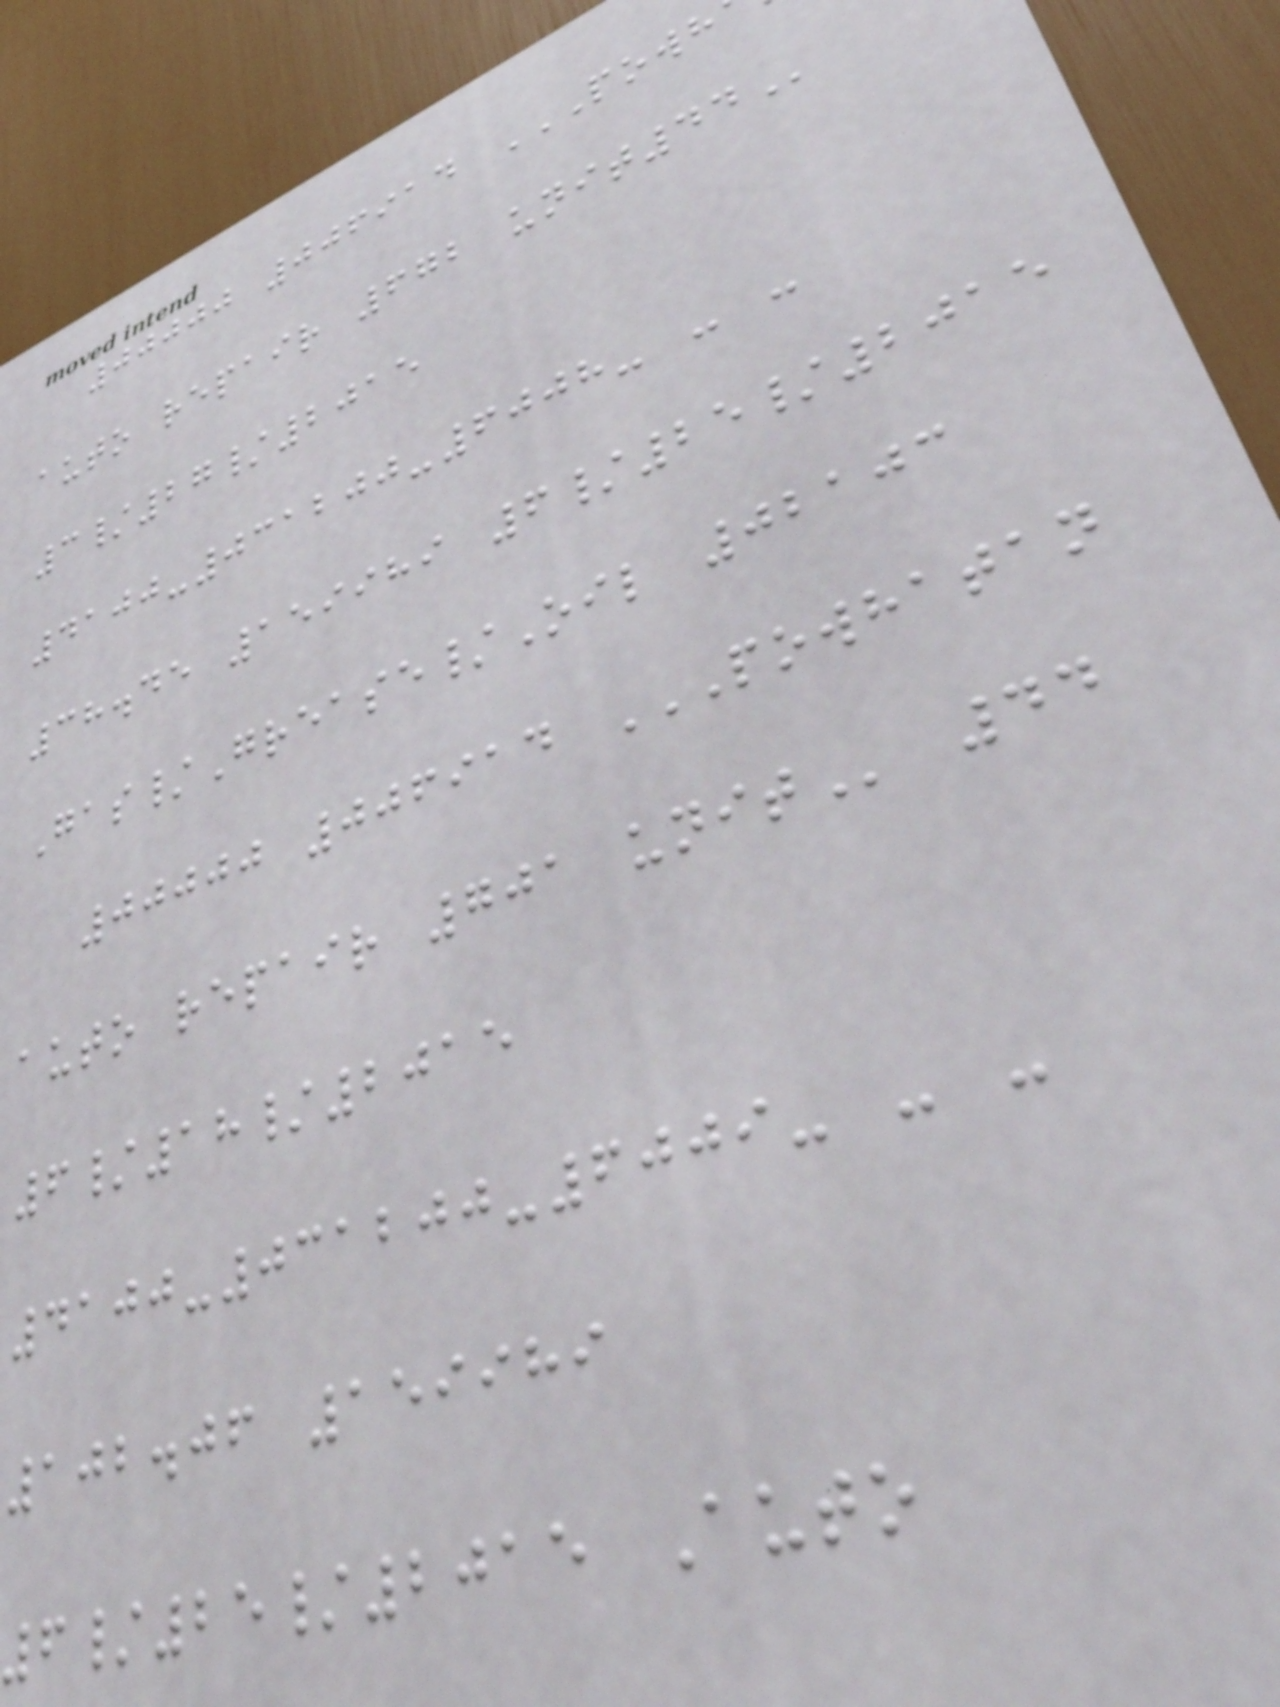00000 006914
auto repair 672
3/27/2015
4100-031200-6008- - -
38.45 159989 6/25/2015
Gas/Grease/Oil 02103
00000 006914 POWHATAN
auto repair 701
6/18/2015
4100-031200-6009- - -
102.06 159989
6/25/2015 Auto
